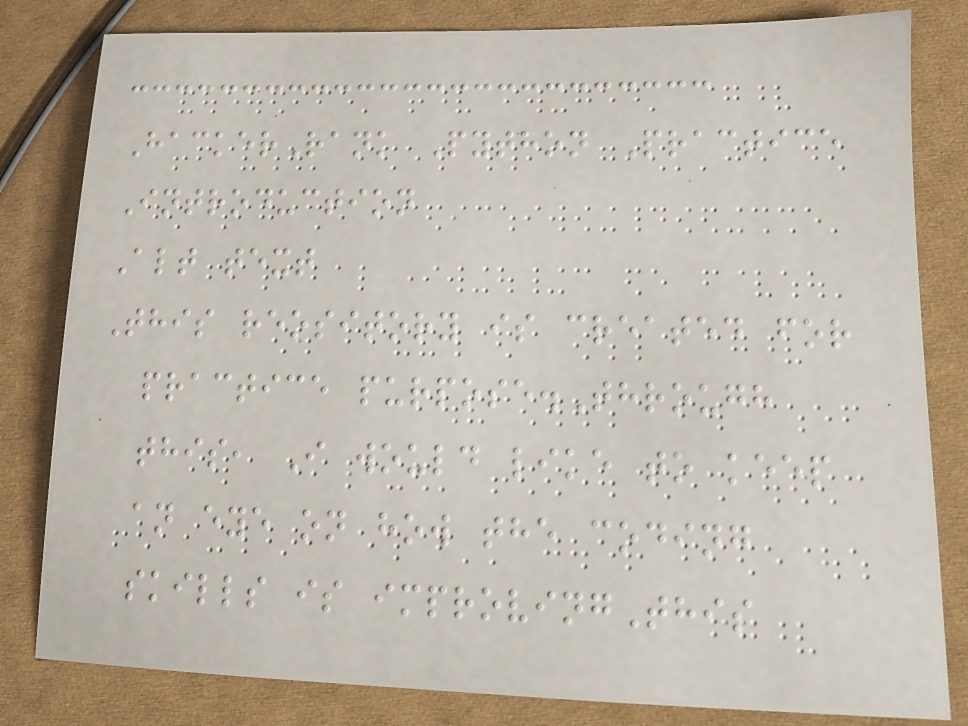HackerRank Python Practice
Introduction
Alt text
This reository is created for
practice purpose.Through
this, I would like to keep
an eye on how the coding
skills is improvingThis
